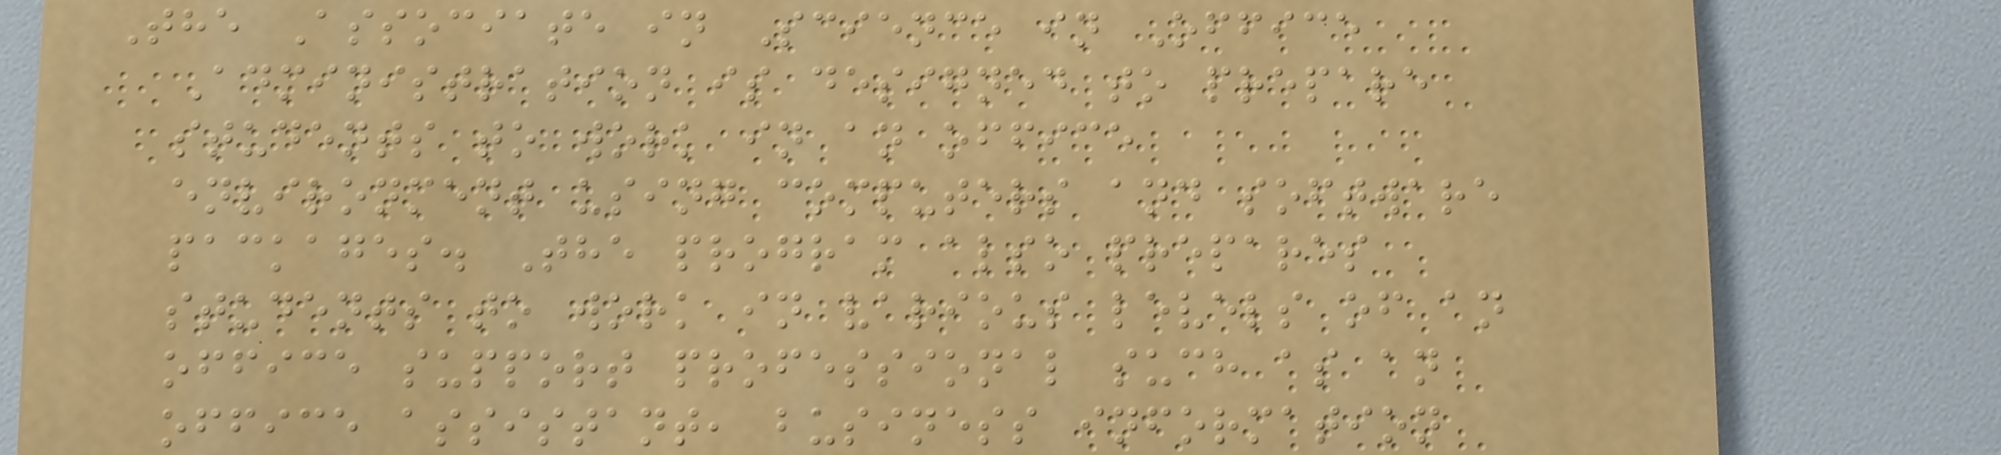The Associate in Science in Office
Administration is designed to prepare
students to work in an office
environment using computers and software
packages. The program also prepares
students to work in various levels of an
office support professional such as an
office assistant, business information
